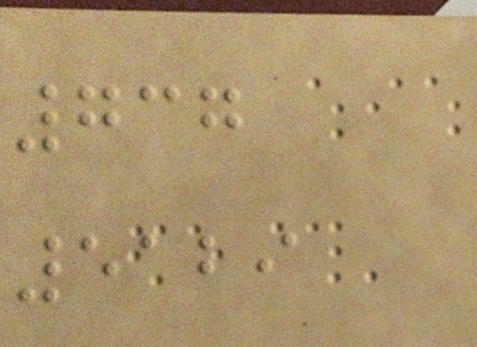737
5129
